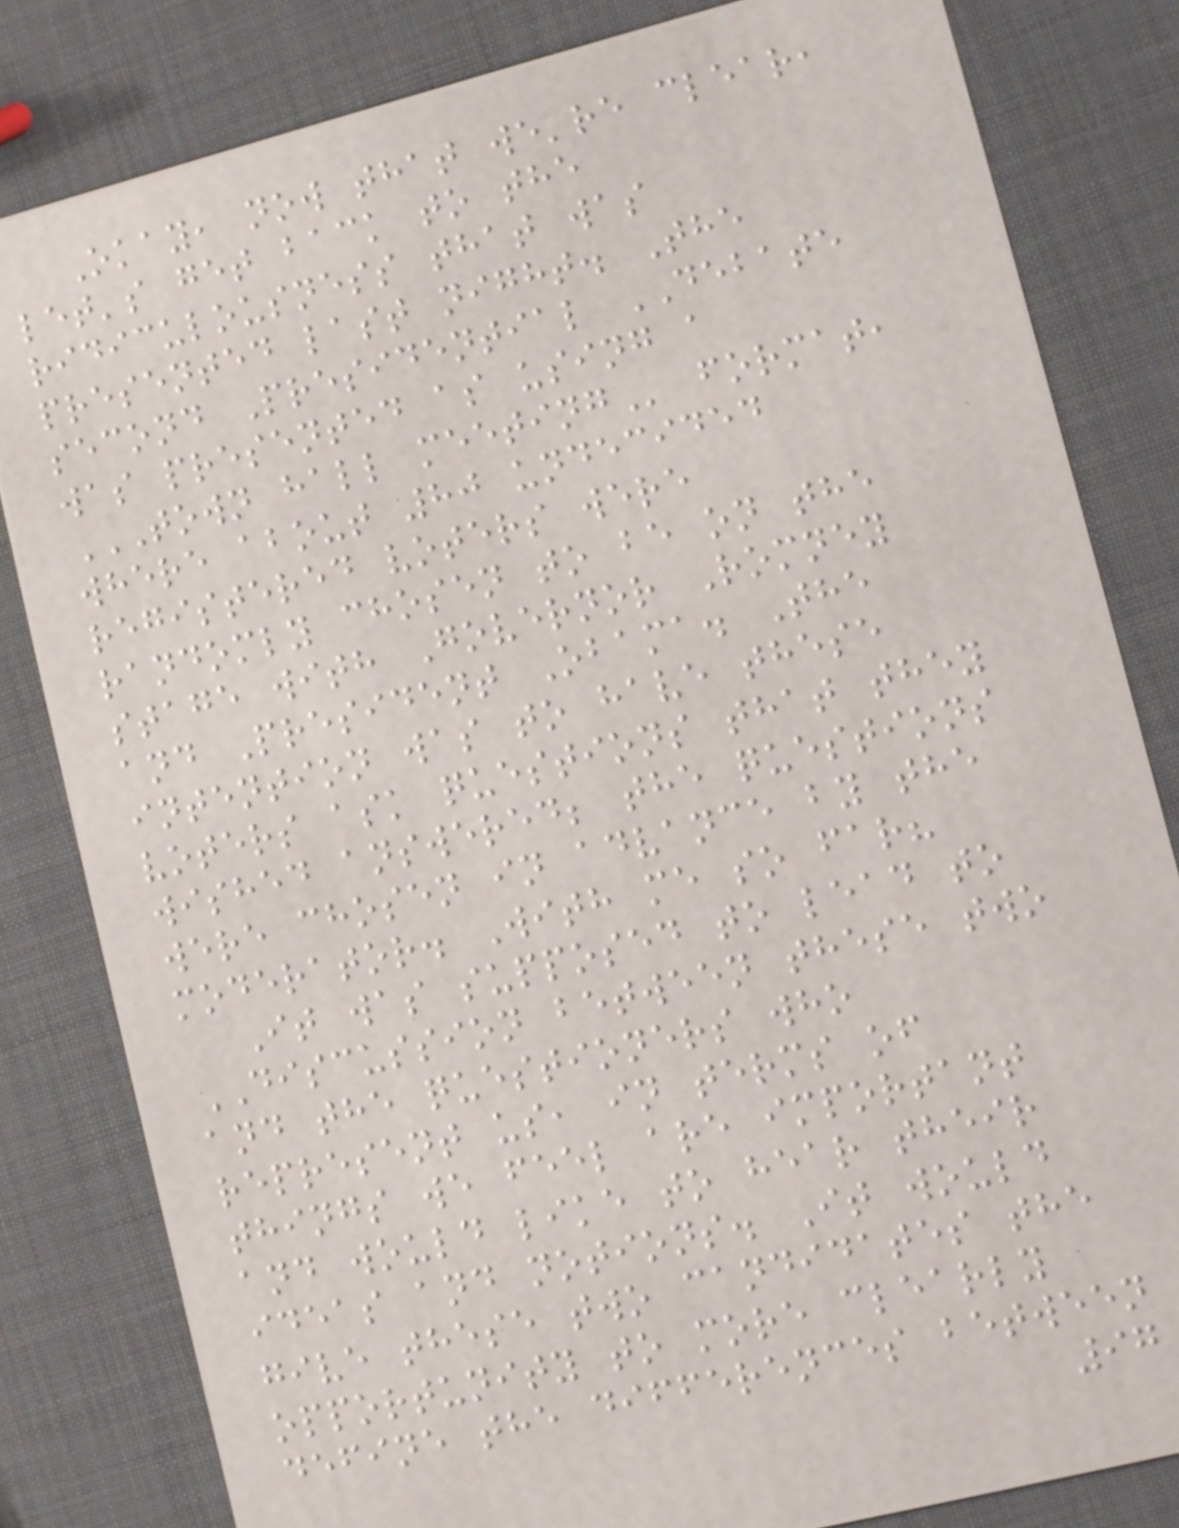Okay, now that we're clear,
let's get back to the
ridiculousness that was
presented last night. The
second Presidential DEBATE
was presented as using a
TOWN HALL MEETING format,
where about 80 undecided
registered voters were
randomly chosen to be on the
stage with Governor Romney
and President Obama. The
intention was to have these
voters ask questions that they
wished answered; the questions
were chosen in advance by the
moderator. With me so far?
It was supposed to lead to
DISCUSSION between these two
and the questioners who
represent us, in terms of
things we feel are important
and would like to hear their
ideas and notions. It would
give these two candidates the
opportunity to more clearly
define the differences between
97
